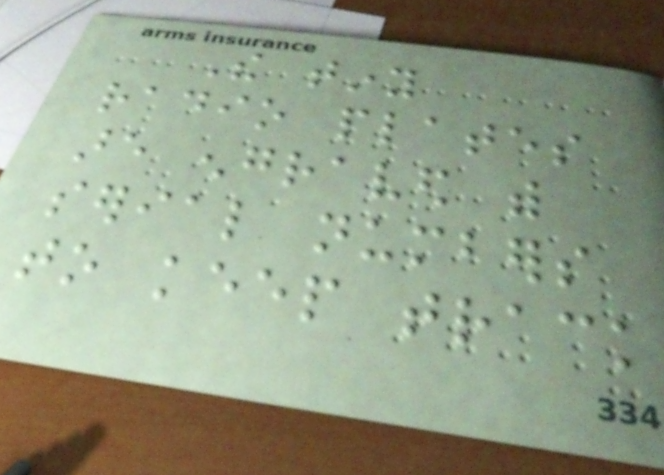The tiny
radio plates
are engraved with
serial numbers
to keep track
